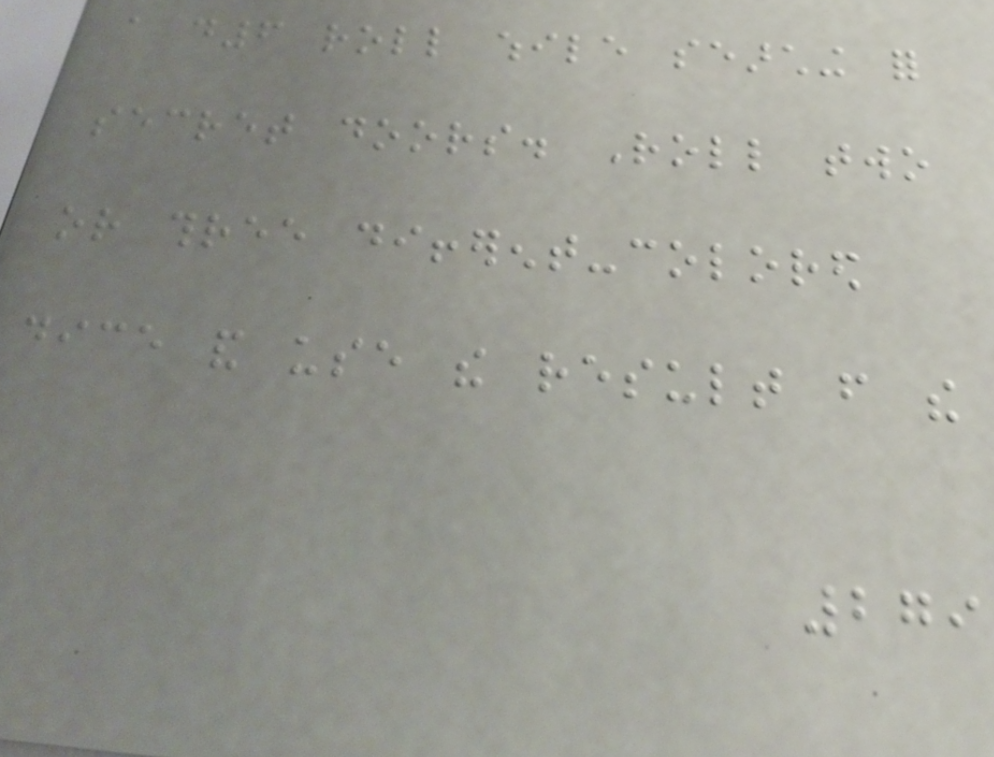a d6 roll while searching for
secret doors. Roll two
or three different-colored
dice and use the result from the
279
